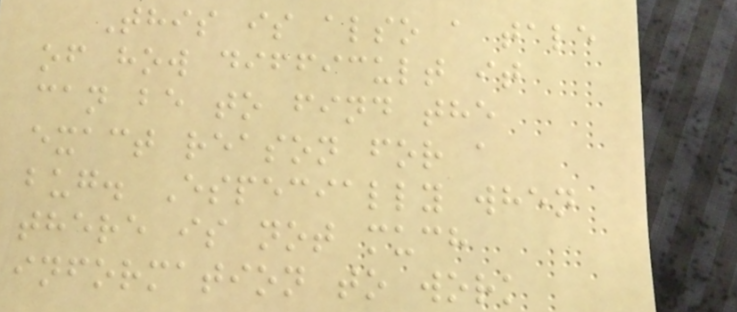This is also a tale
of how difficult it
can be to find the
exact reason for a
bug. Especially when
there is not much
information to work
